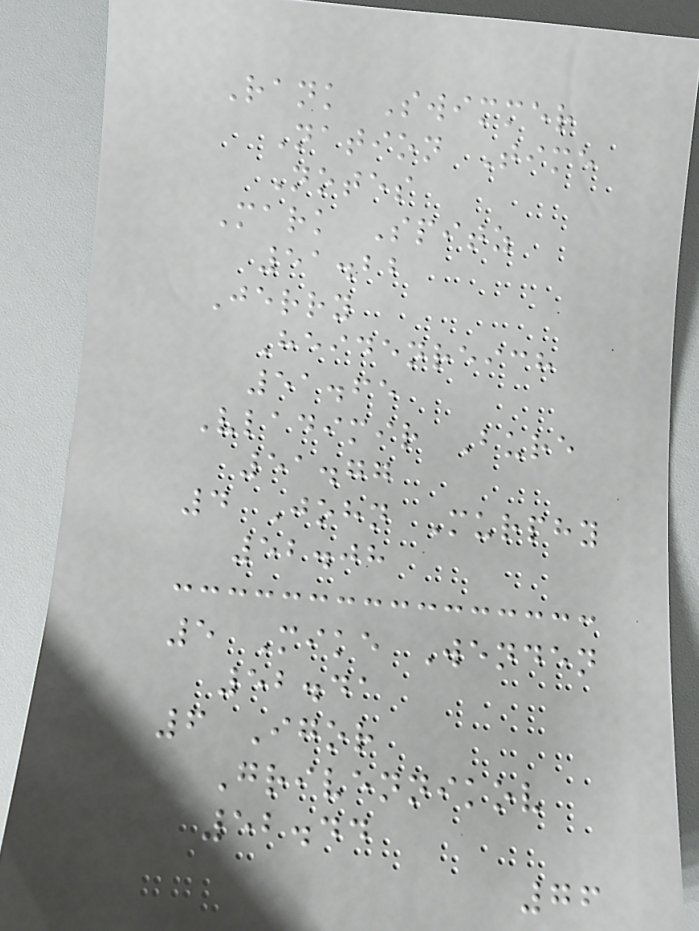Rank Swimmer
Nation Time
Notes
Mark Spitz
51.22
Jerry
Heidenreich
51.65
Vladimir Bure
51.77
4 John Murphy
52.08
5 Mike Wenden
52.41
6 Igor
Grivennikov
52.44
76
